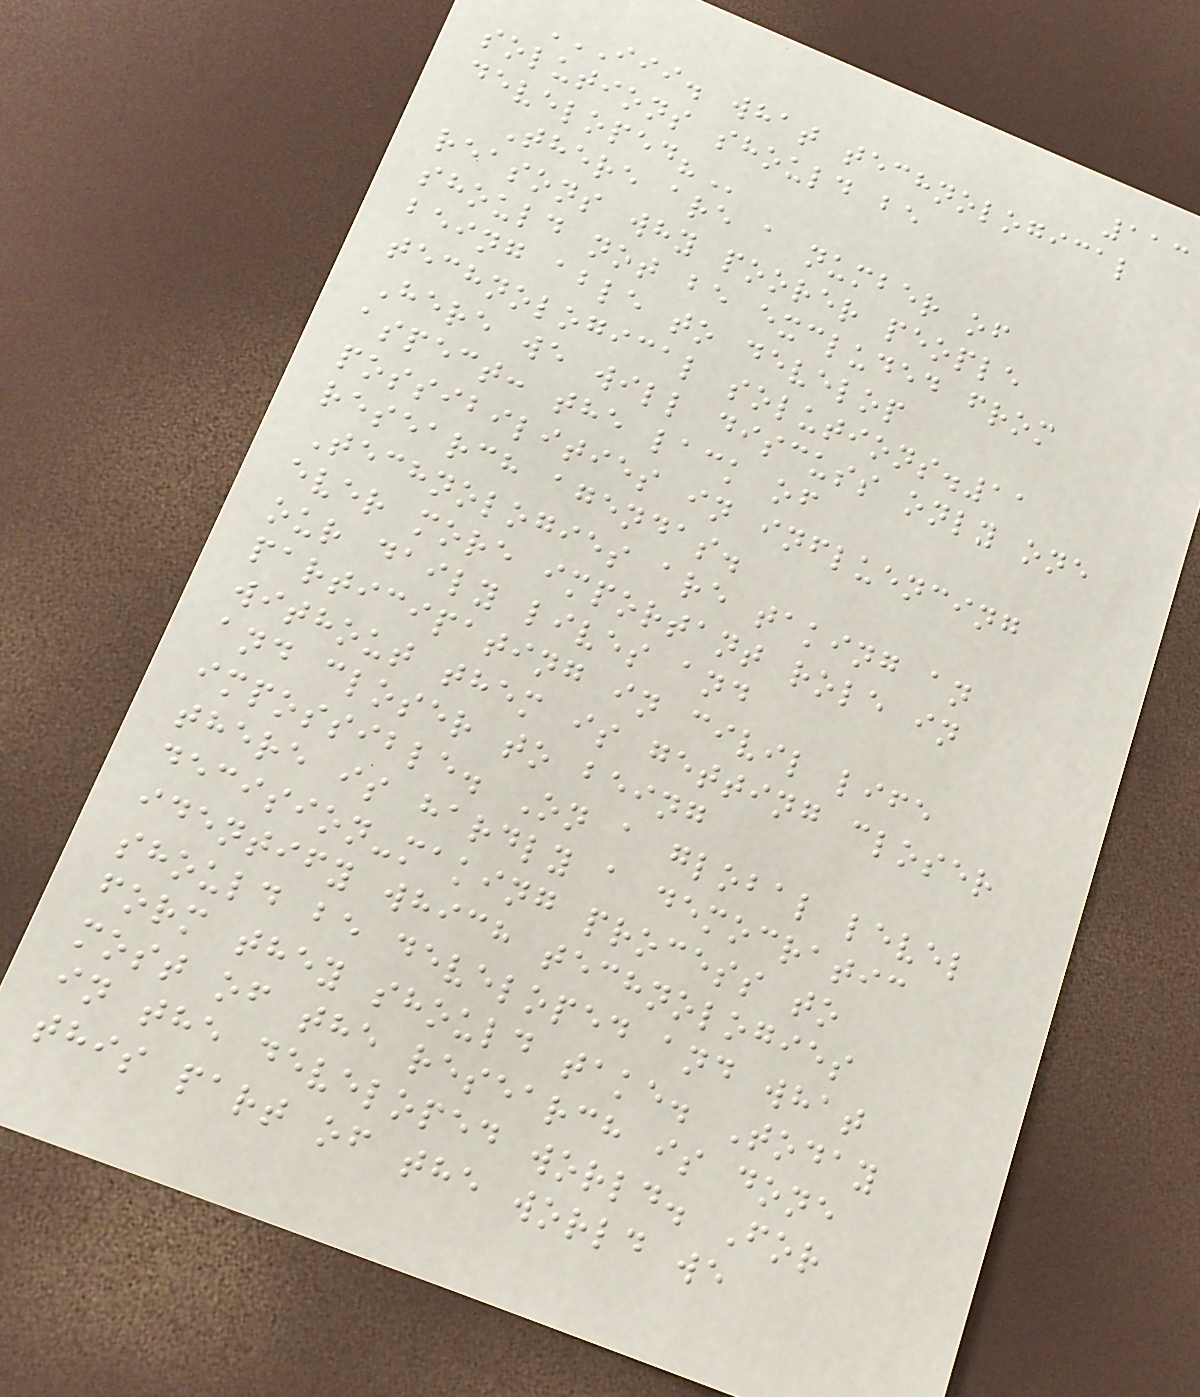113
III. WHAT TECHNOLOGICAL
SOLUTIONS SHOULD BE
DEVELOPED?
There are a number of
reasons why poorer people
should not be excluded from
being able to develop
technological solutions.11
Here we will discuss only one
aspect: the lack of
possibilities in influencing
research agendas.
Technologies are taking an
ever more important role in
our daily lives and
participating in civil life
without them is getting closer
and closer to being
impossible. On a global level
there is hardly a democratic
decision-making process to
identify which technologies
should be developed and what
form they should take. Today
most of the research is done
in the developed world. For
this part of the world we
